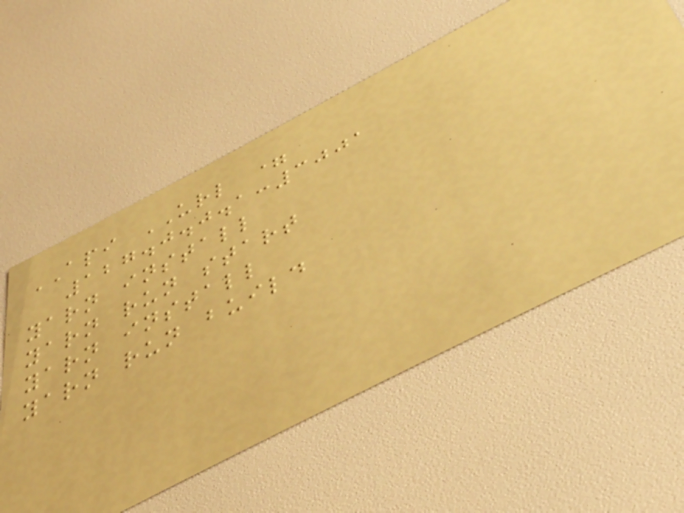API URL =
127.0.0.1:3001
yarn install
yarn run start
yarn install
yarn run build
